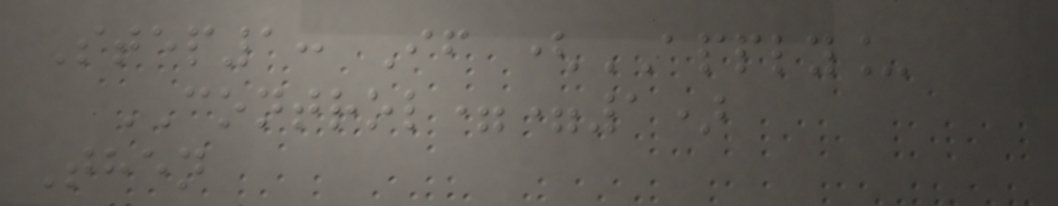Step1: If (APPLY_
CONTROL==1)
Then
